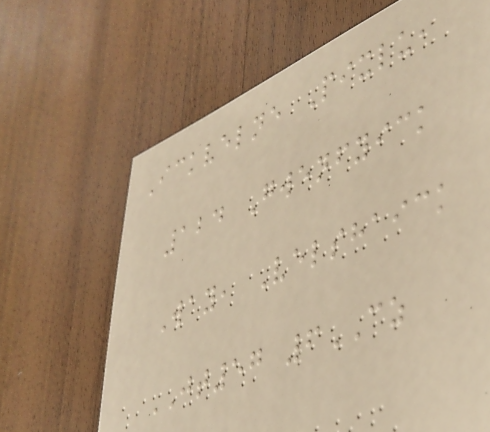Ickvelne Pixlu,
124 Gwenfyick
Way, Velshaick
JT57 6CZ
